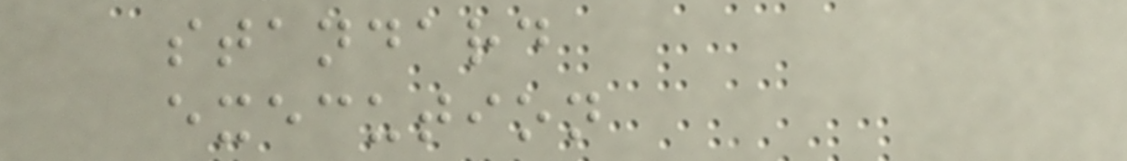standard
execution
